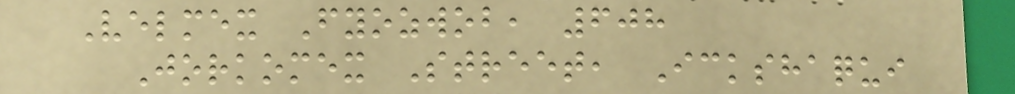Velmex Fyozwob, 608
Jorkomex Street, Ickshaqui
